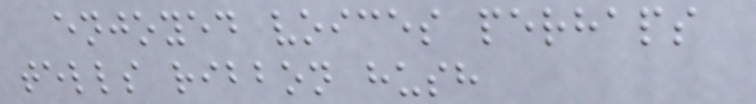enjoyed voices perhaps
tells ribbon hush
